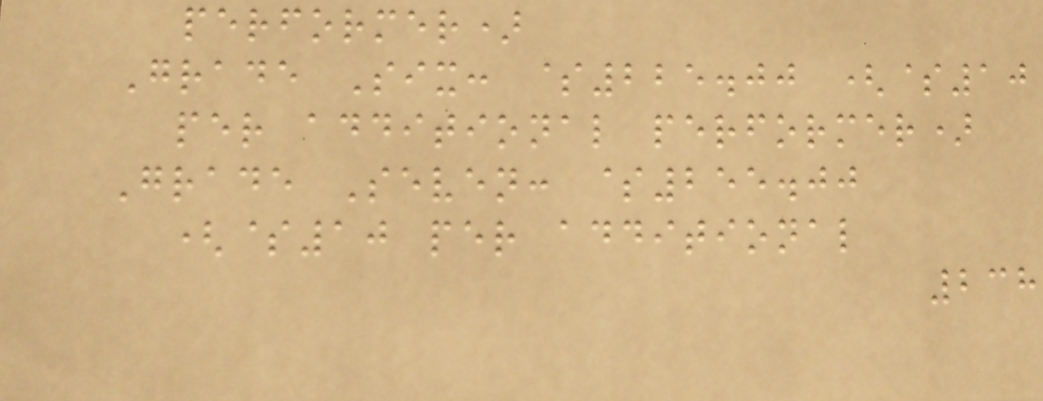performer)
Grade Six: $225.00 ($10
per additional performer)
Grade Seven: $255.00
($10 per additional
238
